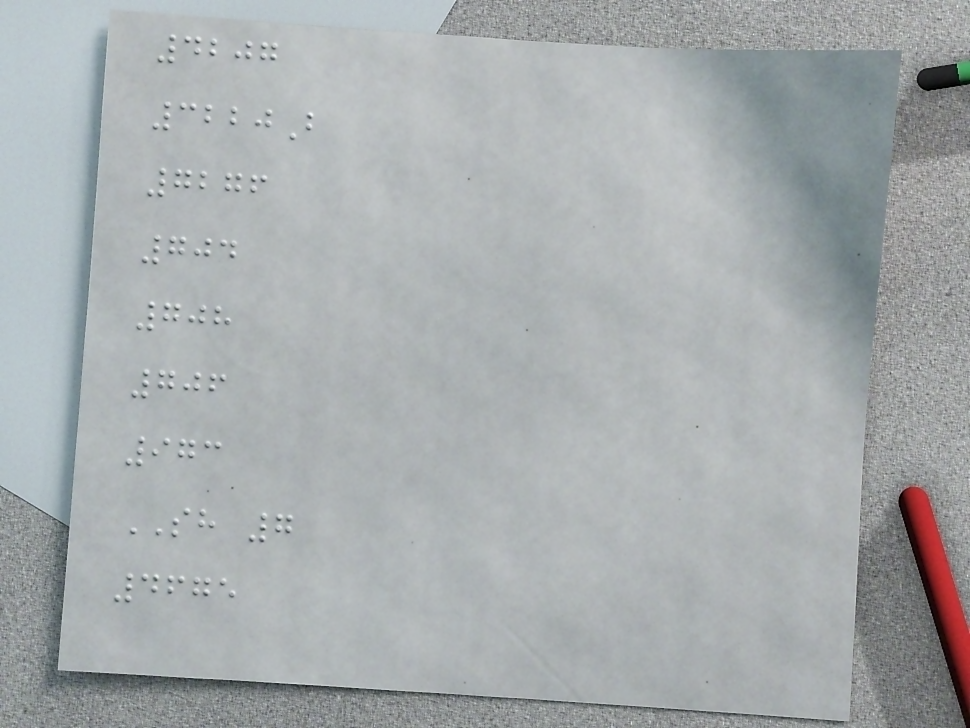4207
3220B
7276
704
708
706
973
SH 7
4675
